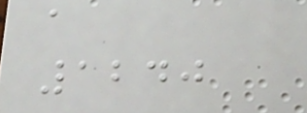a
1240
